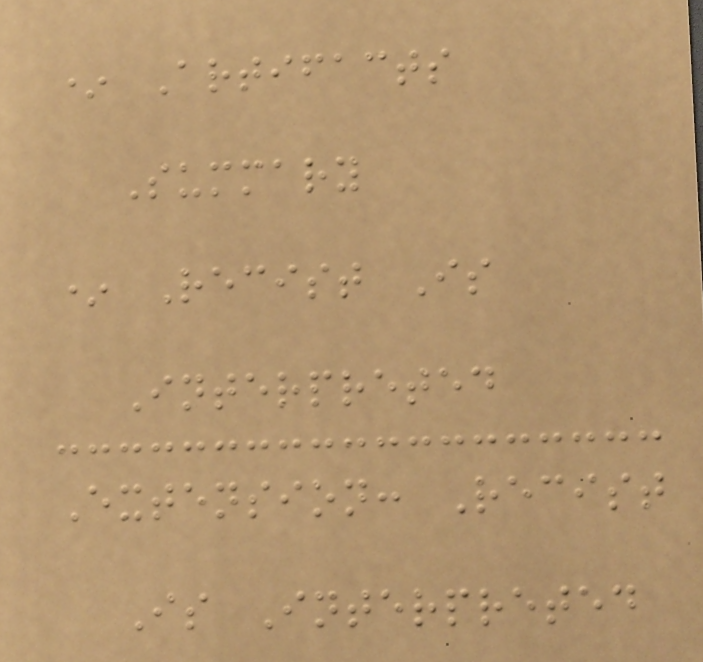* Artifacts
Summary
* Recist Is
Interpreted
Extension: Recist
Is Interpreted
